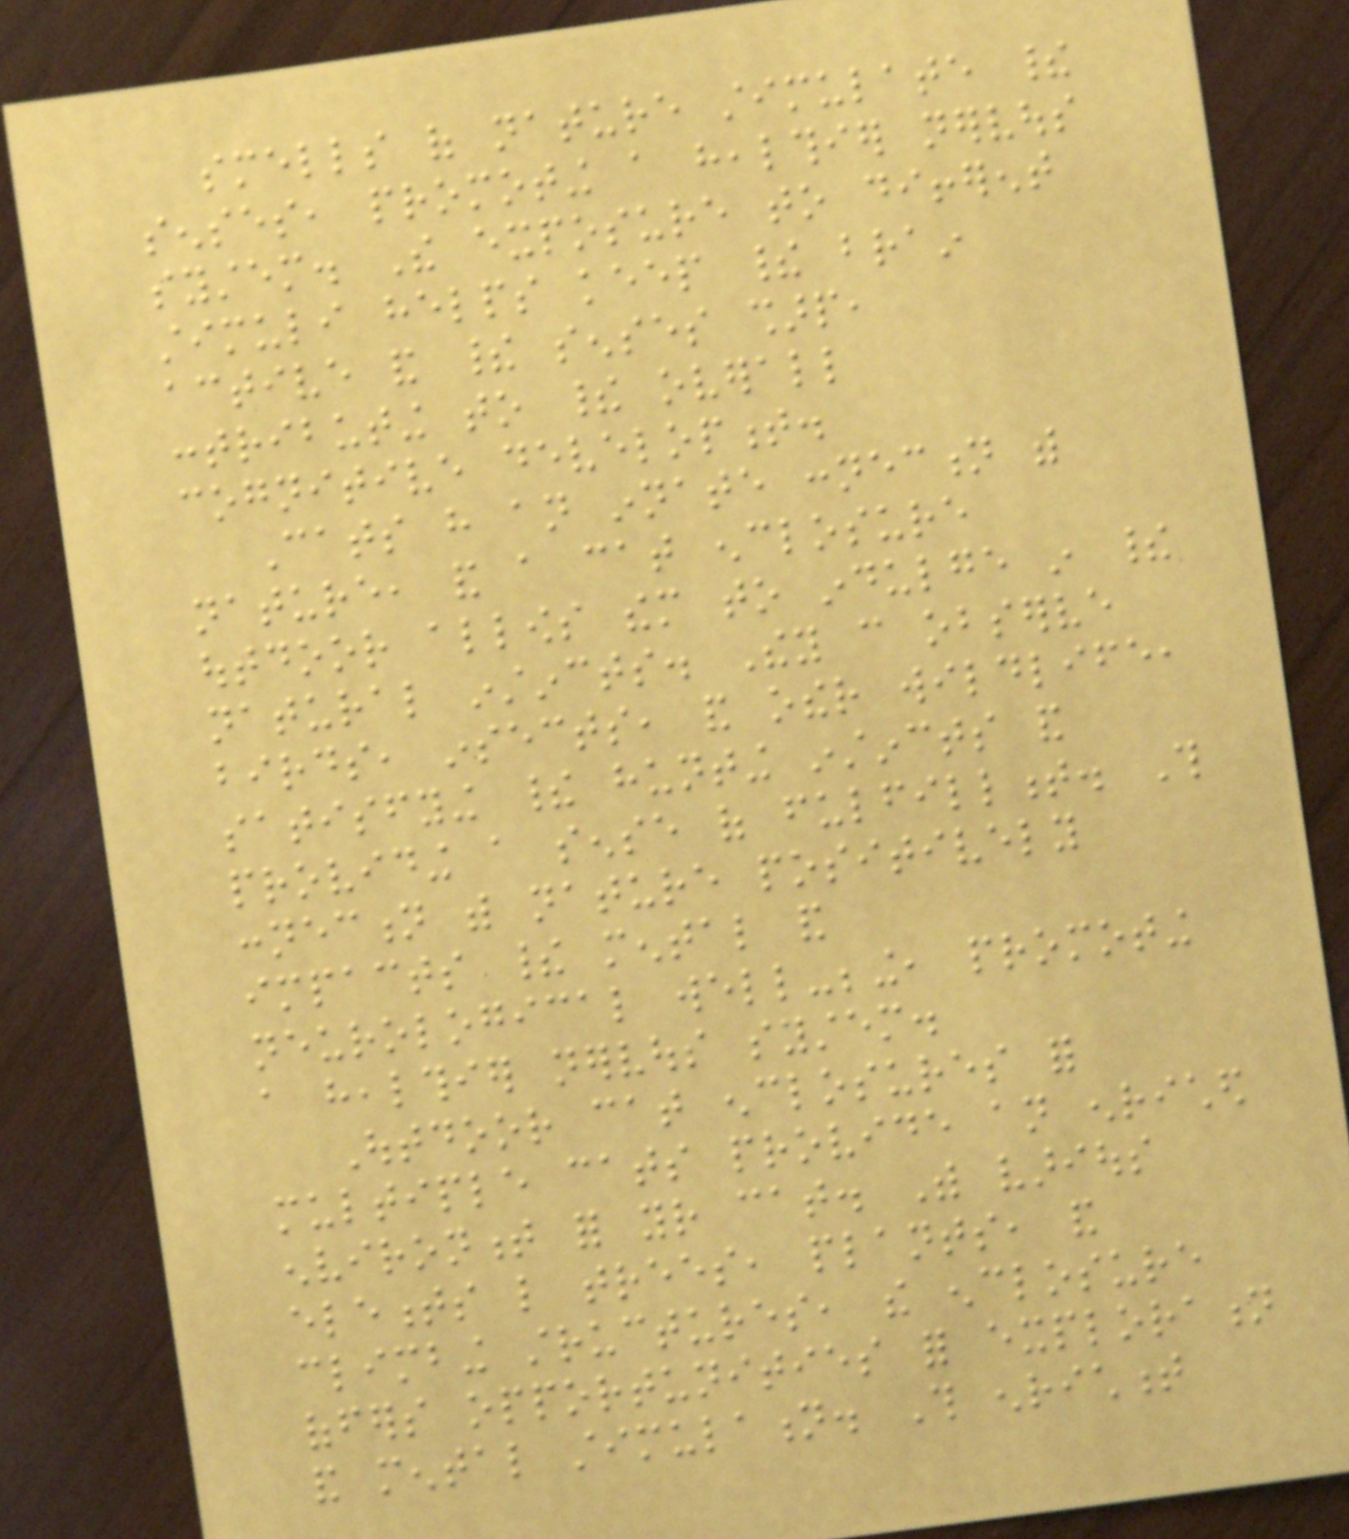smells of nature stimulate their
senses, promoting a healthier nervous
system. The exposure to different
stimuli helps keep their brain
active and their senses sharp,
contributing to their overall
cognitive development.
Cats have an innate connection with
nature, and a cat enclosure
outdoor allows them to indulge in their
natural instincts. They can observe
birds, insects, and other wildlife,
satisfying their hunting instincts and
providing a sense of fulfillment. This
connection with nature positively
impacts their mental and
neurological well-being, promoting
a healthier nervous system.
Outdoor cat enclosures for
multiple cats provide an enriched
environment for your cat. With various
elements like trees, plants, and
climbing structures, the enclosure
offers opportunities for exploration
and mental stimulation. This enrichment
